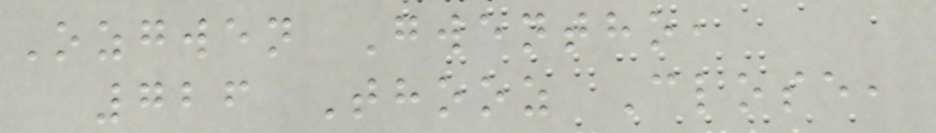Ozgwen Gwentho,
726 Thooz Close,
